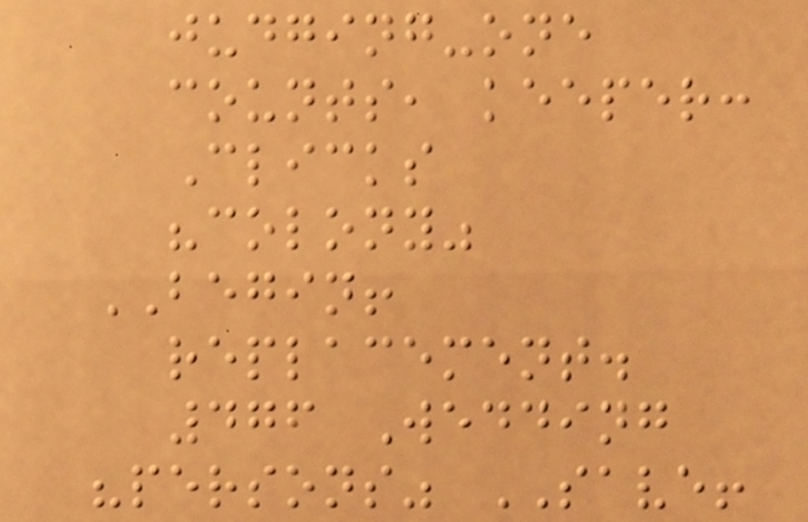judging-one
counts, keeper:
Clicks
"colony"
BEGIN!
replacement.
476 Wedding
"persons" SAVE!
